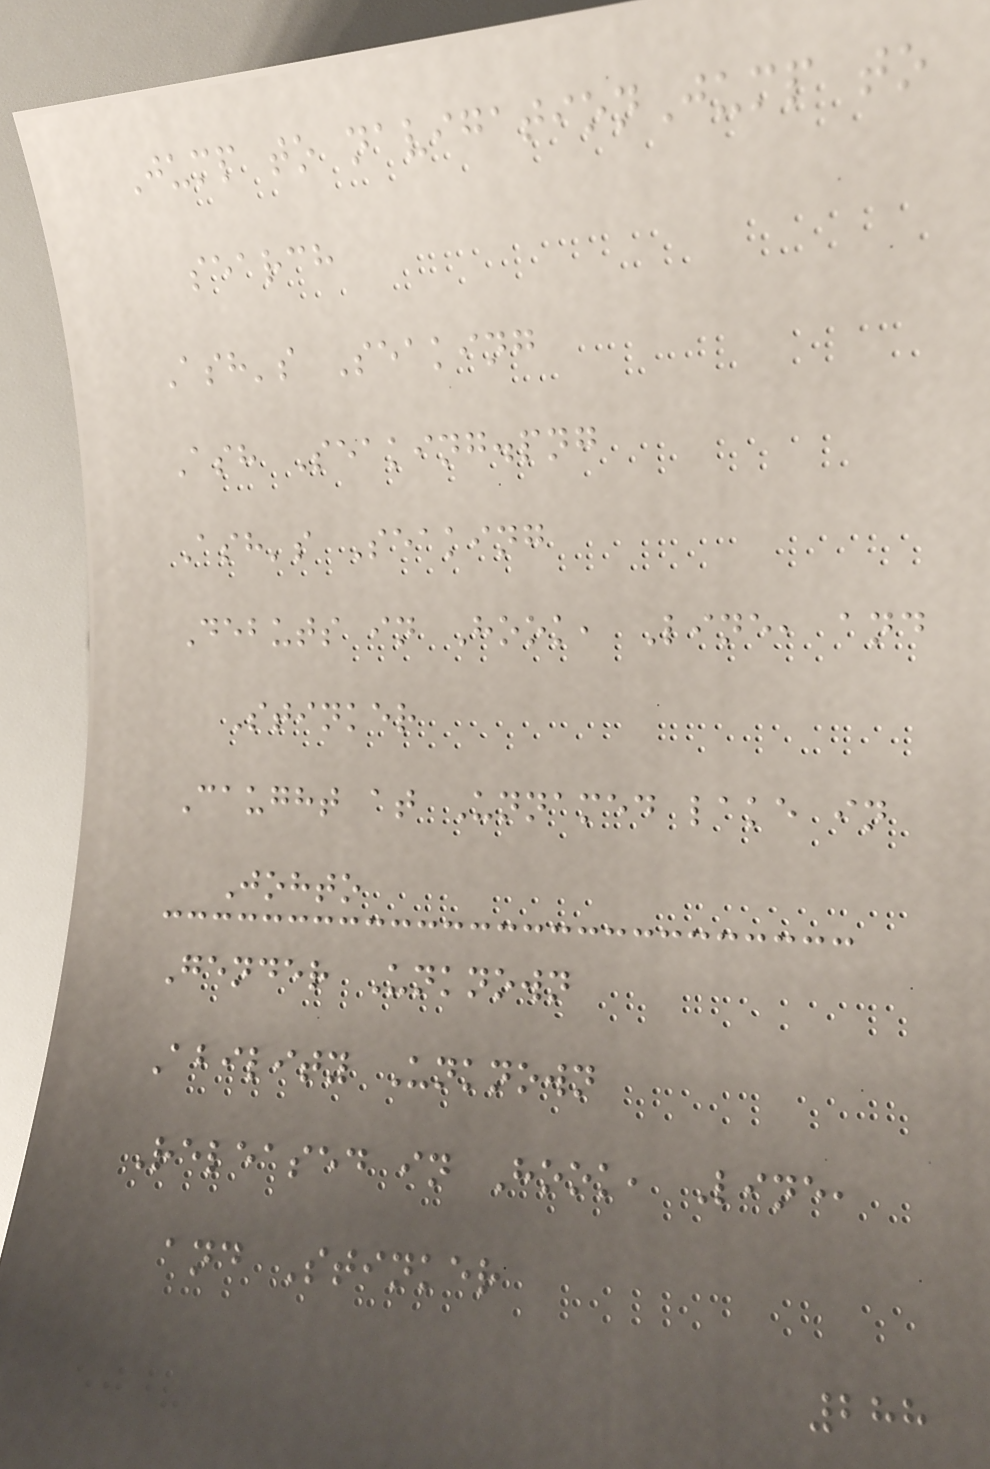Jump to navigationJump to
search
Ash's Seaking
Ash Seaking.png
Ash's Seaking
Debuts in Hook, Line, and
Stinker
Caught at Unnamed lake in
Johto
Gender Unknown
Ability Unknown
Released in Hook, Line,
and Stinker
288
